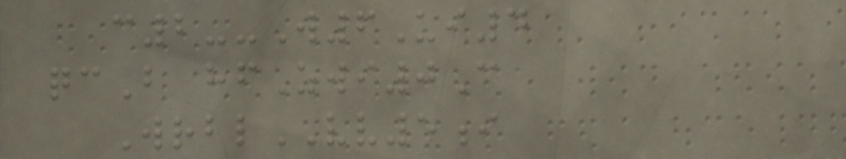c2--W6Ui4
qcB hfZwi0C
WrblVV5i
